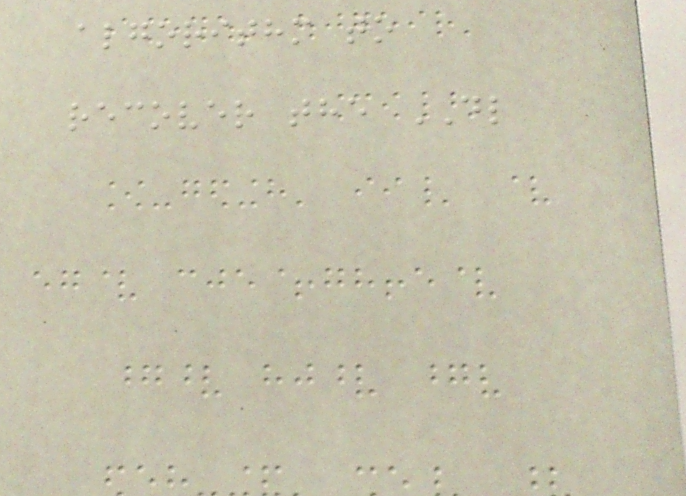algorithm to
recover the DL
